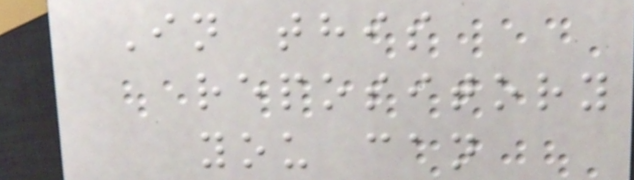In this
repository
you can
